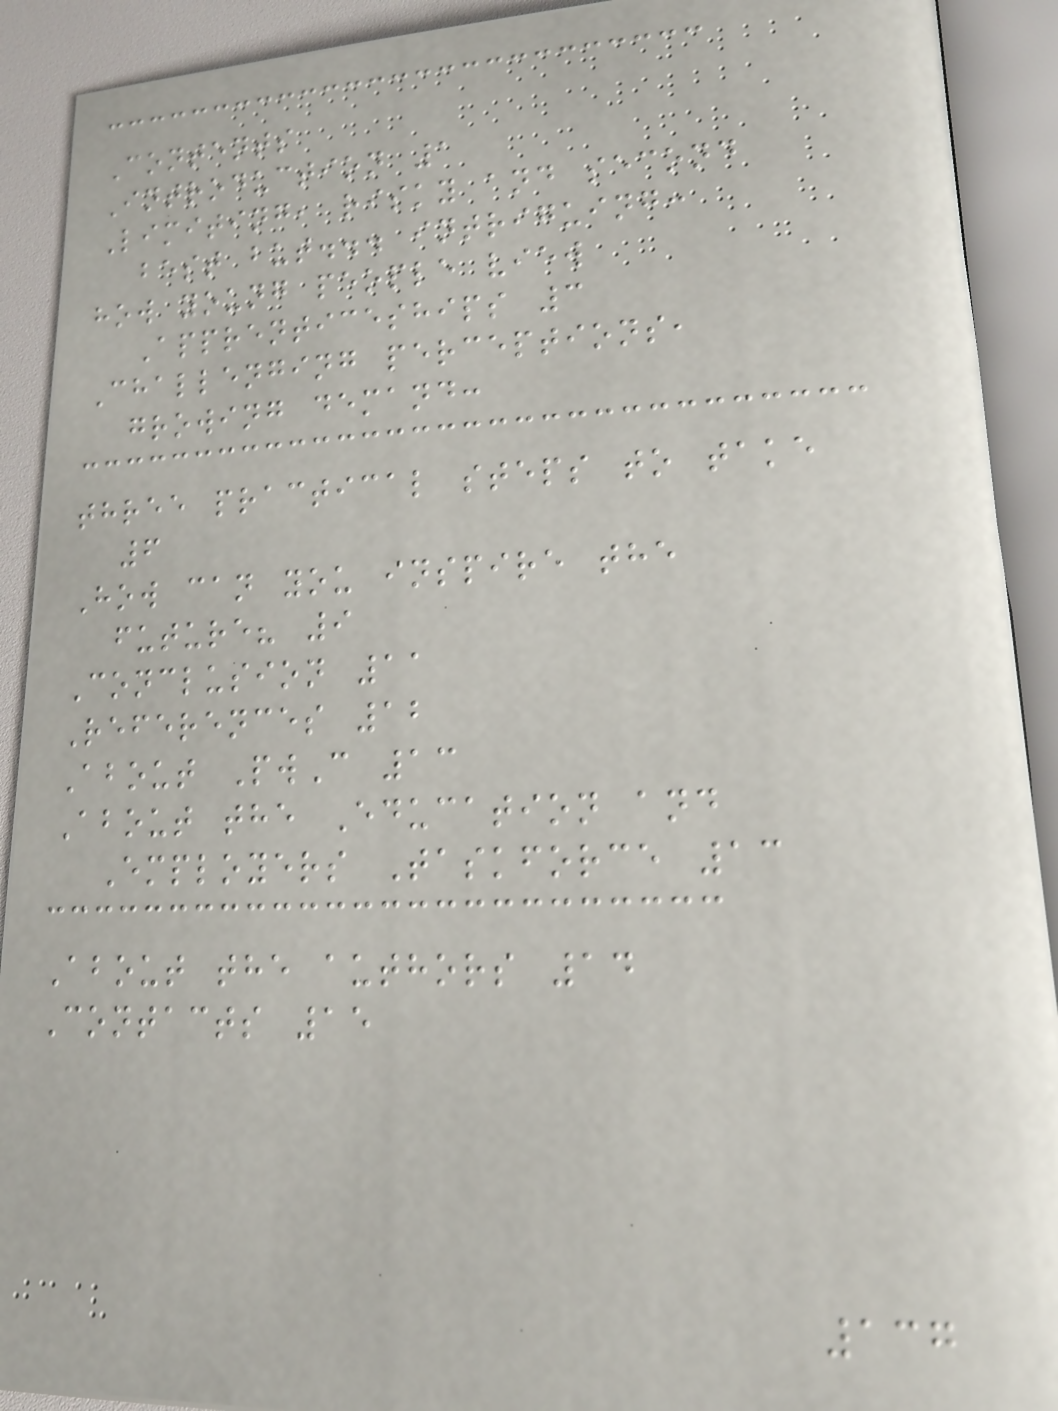Contents
Introduction 1
Limiting, risky and second
best but... intriguing:
how young people view
Apprenticeships 3
Challenging perceptions,
growing demand:
three practical steps to take
6
How can you inspire the
future? 9
Conclusion 11
References 12
About PwC 13
About the Education and
Employers Taskforce 13
About the authors 14
Contacts 15
137
